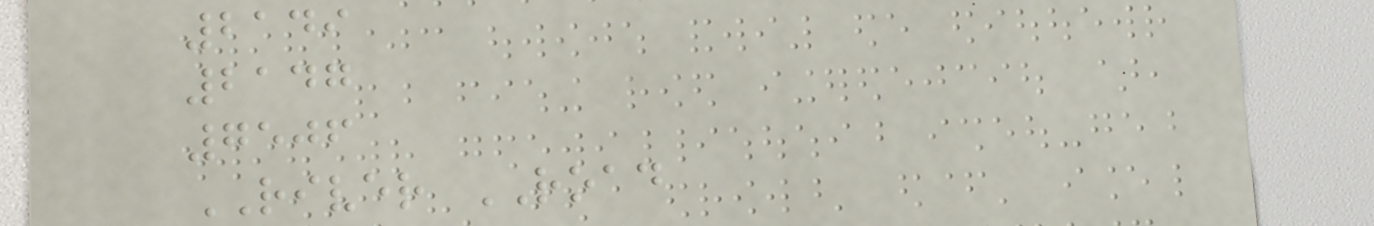2149
2147
7506
RIVER ROAD
